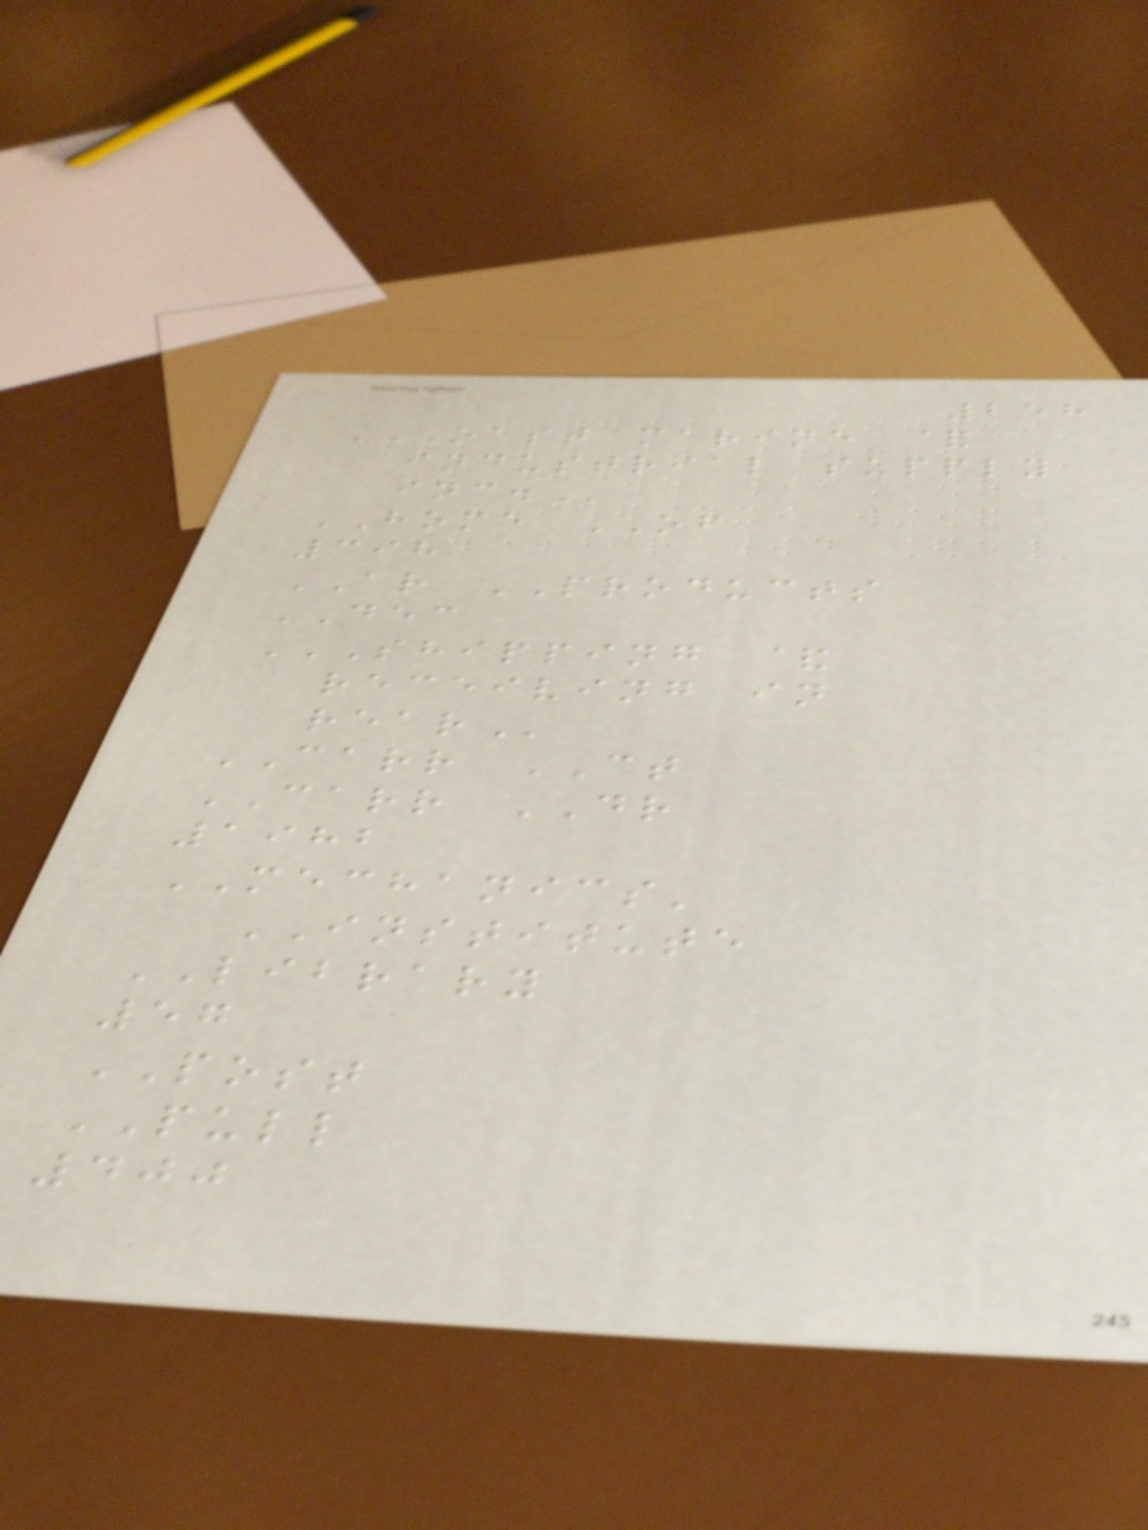258
OAST MARINE &
INDUSTRIAL SUPPLY
INC.
HOME OF
398
AR PRODUCTS
DEC
SHIPPING &
RECEIVING IN
REAR
CARR CT
CARR DR
1982
MECHANICS'
INSTITUTE
LIBRARY
57
POST
PULL
400
